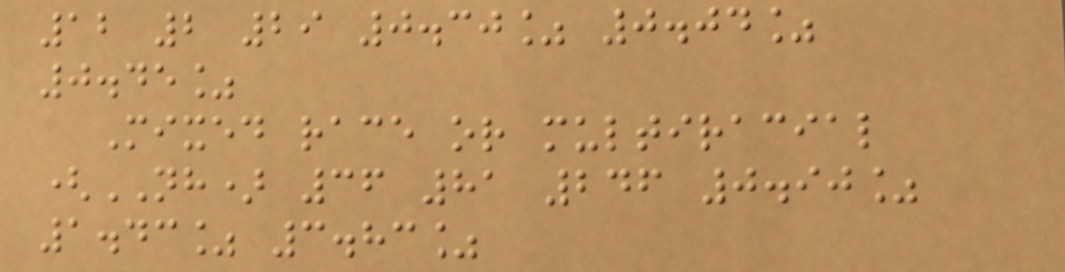12 2 29 0.30% 0.04%
0.45%
Mixed race or multiracial
(NH) 36 81 246 0.90%
1.43% 3.83%
